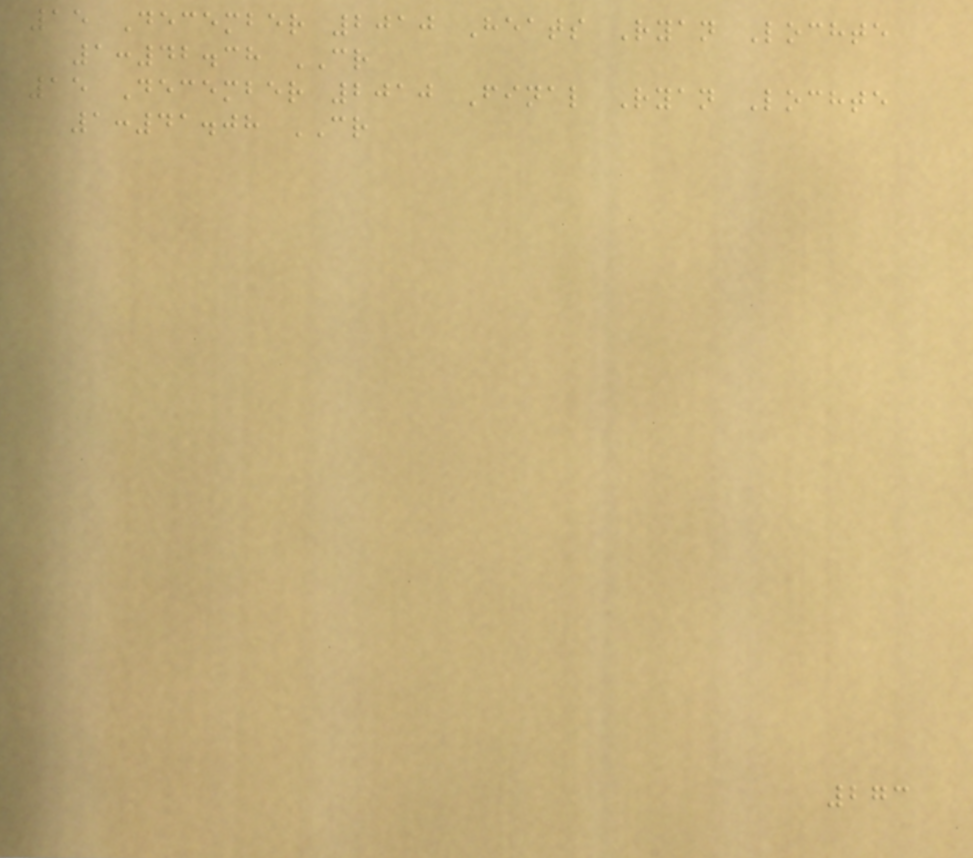15 December 2010 Heats Ryan Lochte
1:42.38 CR
15 December 2010 Final Ryan Lochte
1:41.08 CR
273
